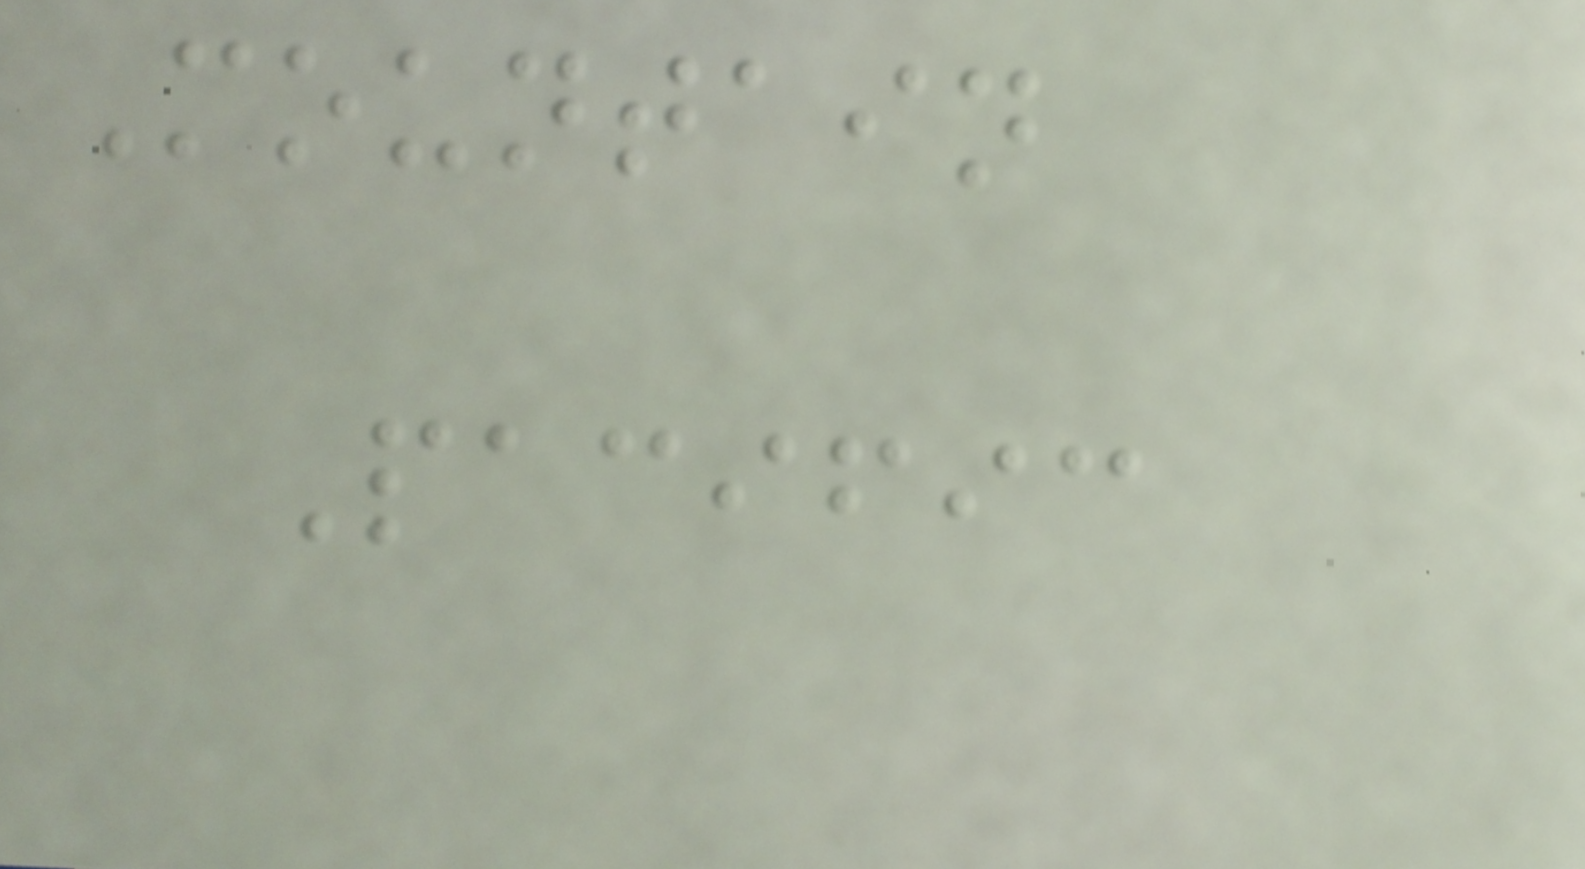Mountain
Pacific
